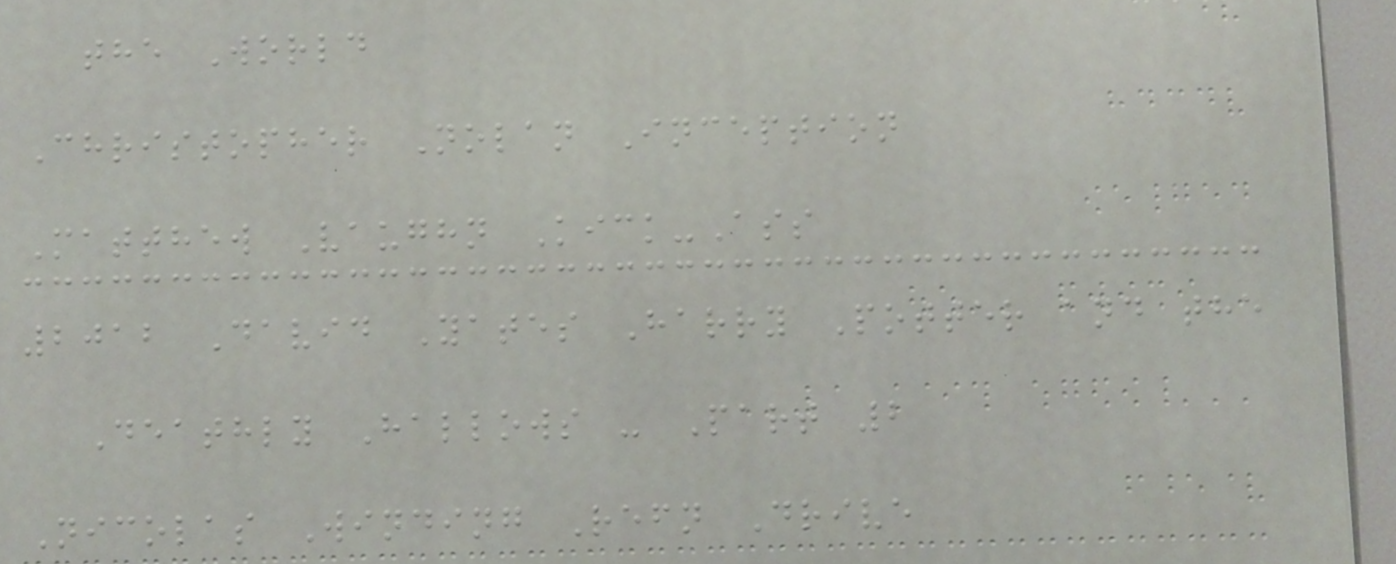the World
Christopher Nolan Inception
Matthew Vaughn Kick-Ass
2012 David Yates Harry Potter and the
Deathly Hallows - Part 2
Nicolas Winding Refn Drive
